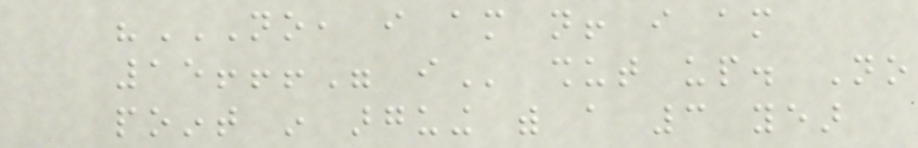"NO, I AM NOT! I AM
15!!!" I shut up. No
point in arguing with a 3 year
